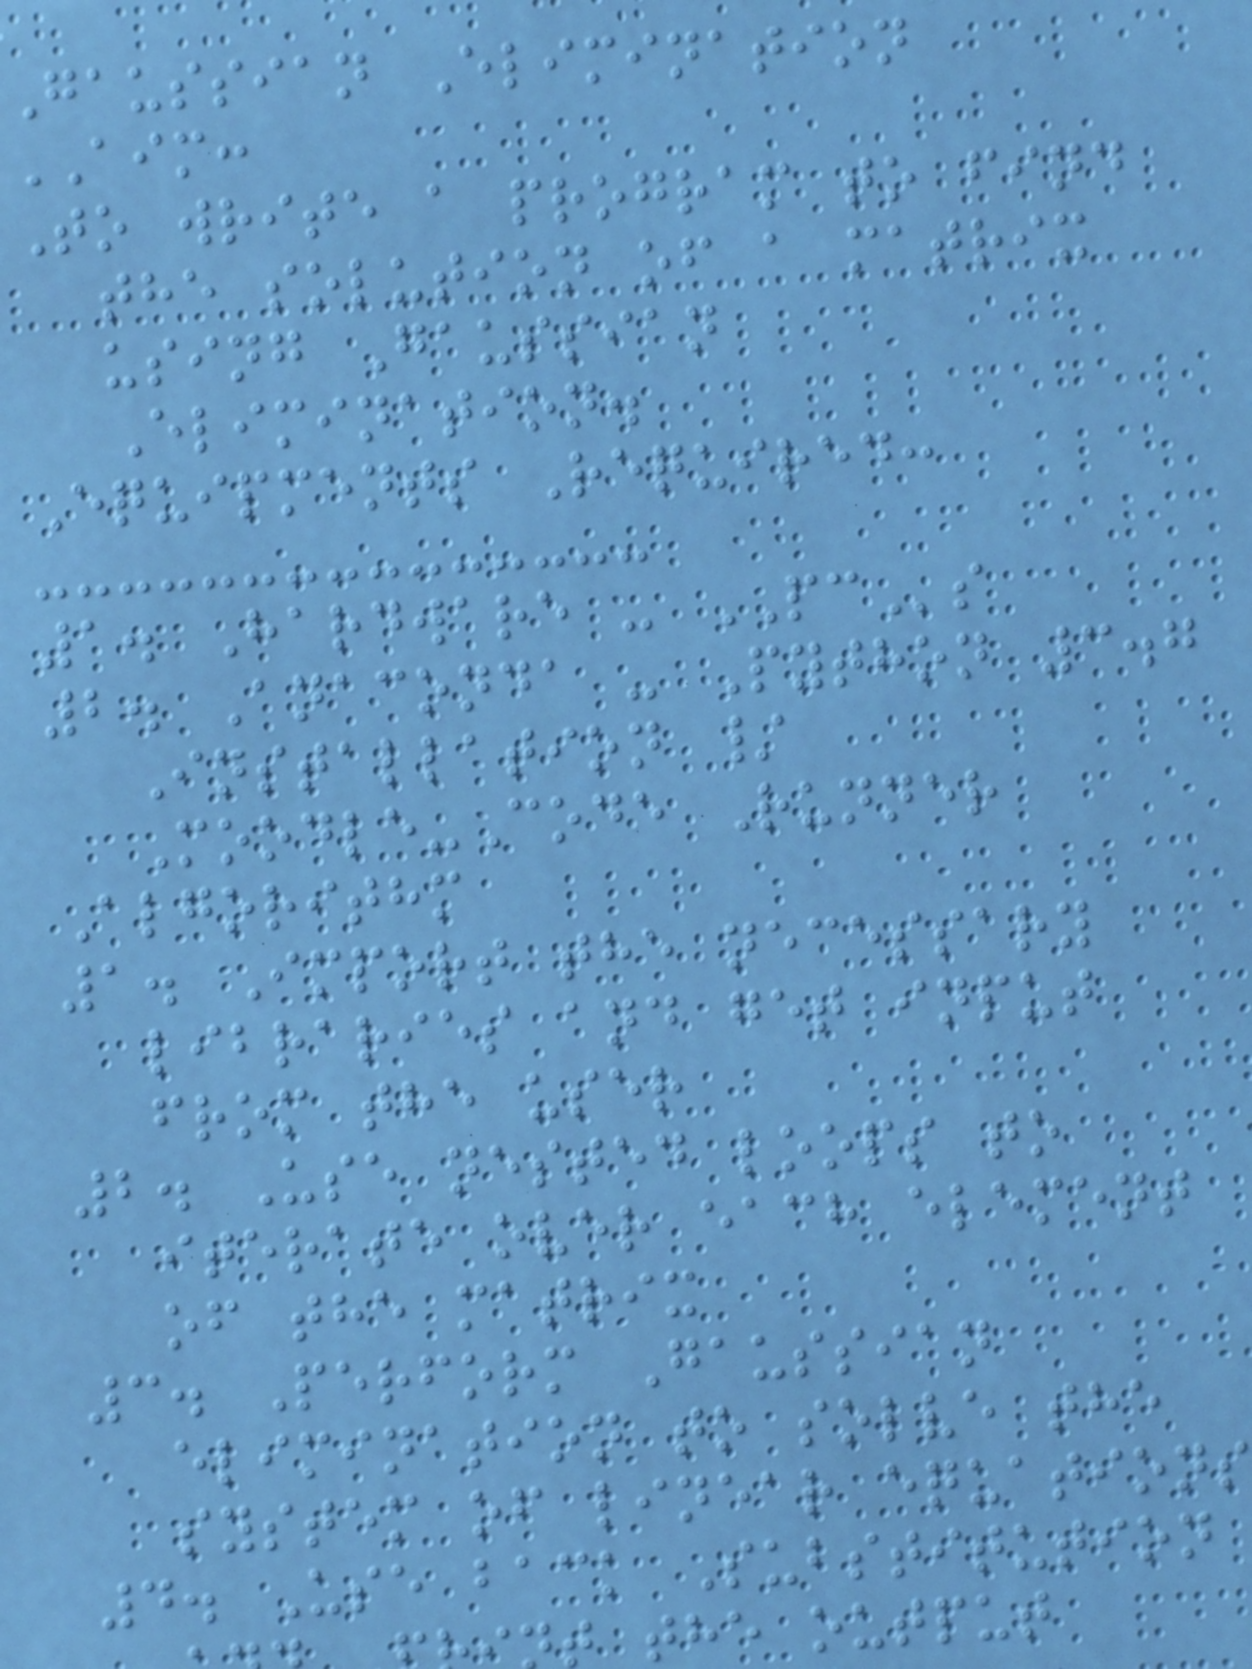Gaussian Elimination
AIM:
To write a program to find
the solution of a matrix
using Gaussian
Elimination.
Equipments Required:
1. Hardware - PCs
2. Anaconda - Python 3.7
Installation /
Moodle-Code Runner
Algorithm
1. Import the necessary
libraries and get input
from the user
2. Use nested loops to
iterate over each element
of the matrix
3. Perform Gaussian
elimination to solve the
system of linear equations
4. Use back Substitution
t the output
